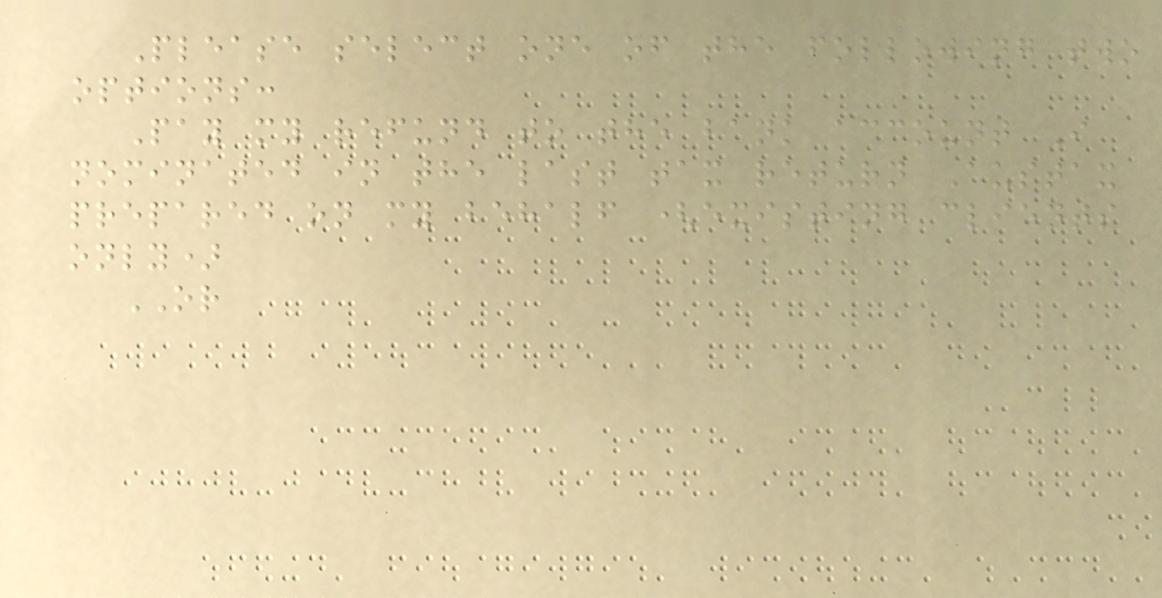Please select one of the following two
options:
Pay my refund to the bank account I
nominated in the last tax return Austax
prepared on my behalf (existing clients
only)
OR
